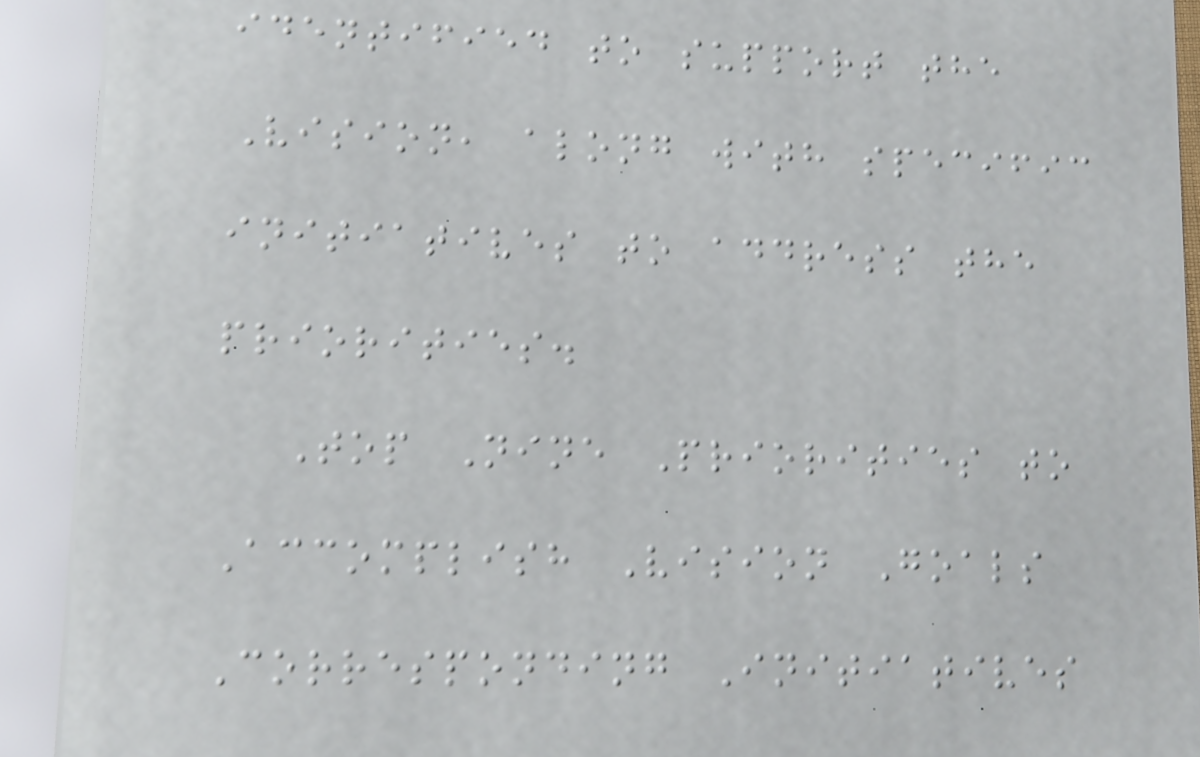identified to support the
Vision, along with specific
initiatives to address the
priorities.
Top Nine Priorities to
Accomplish Vision Goals
Corresponding Initiatives
